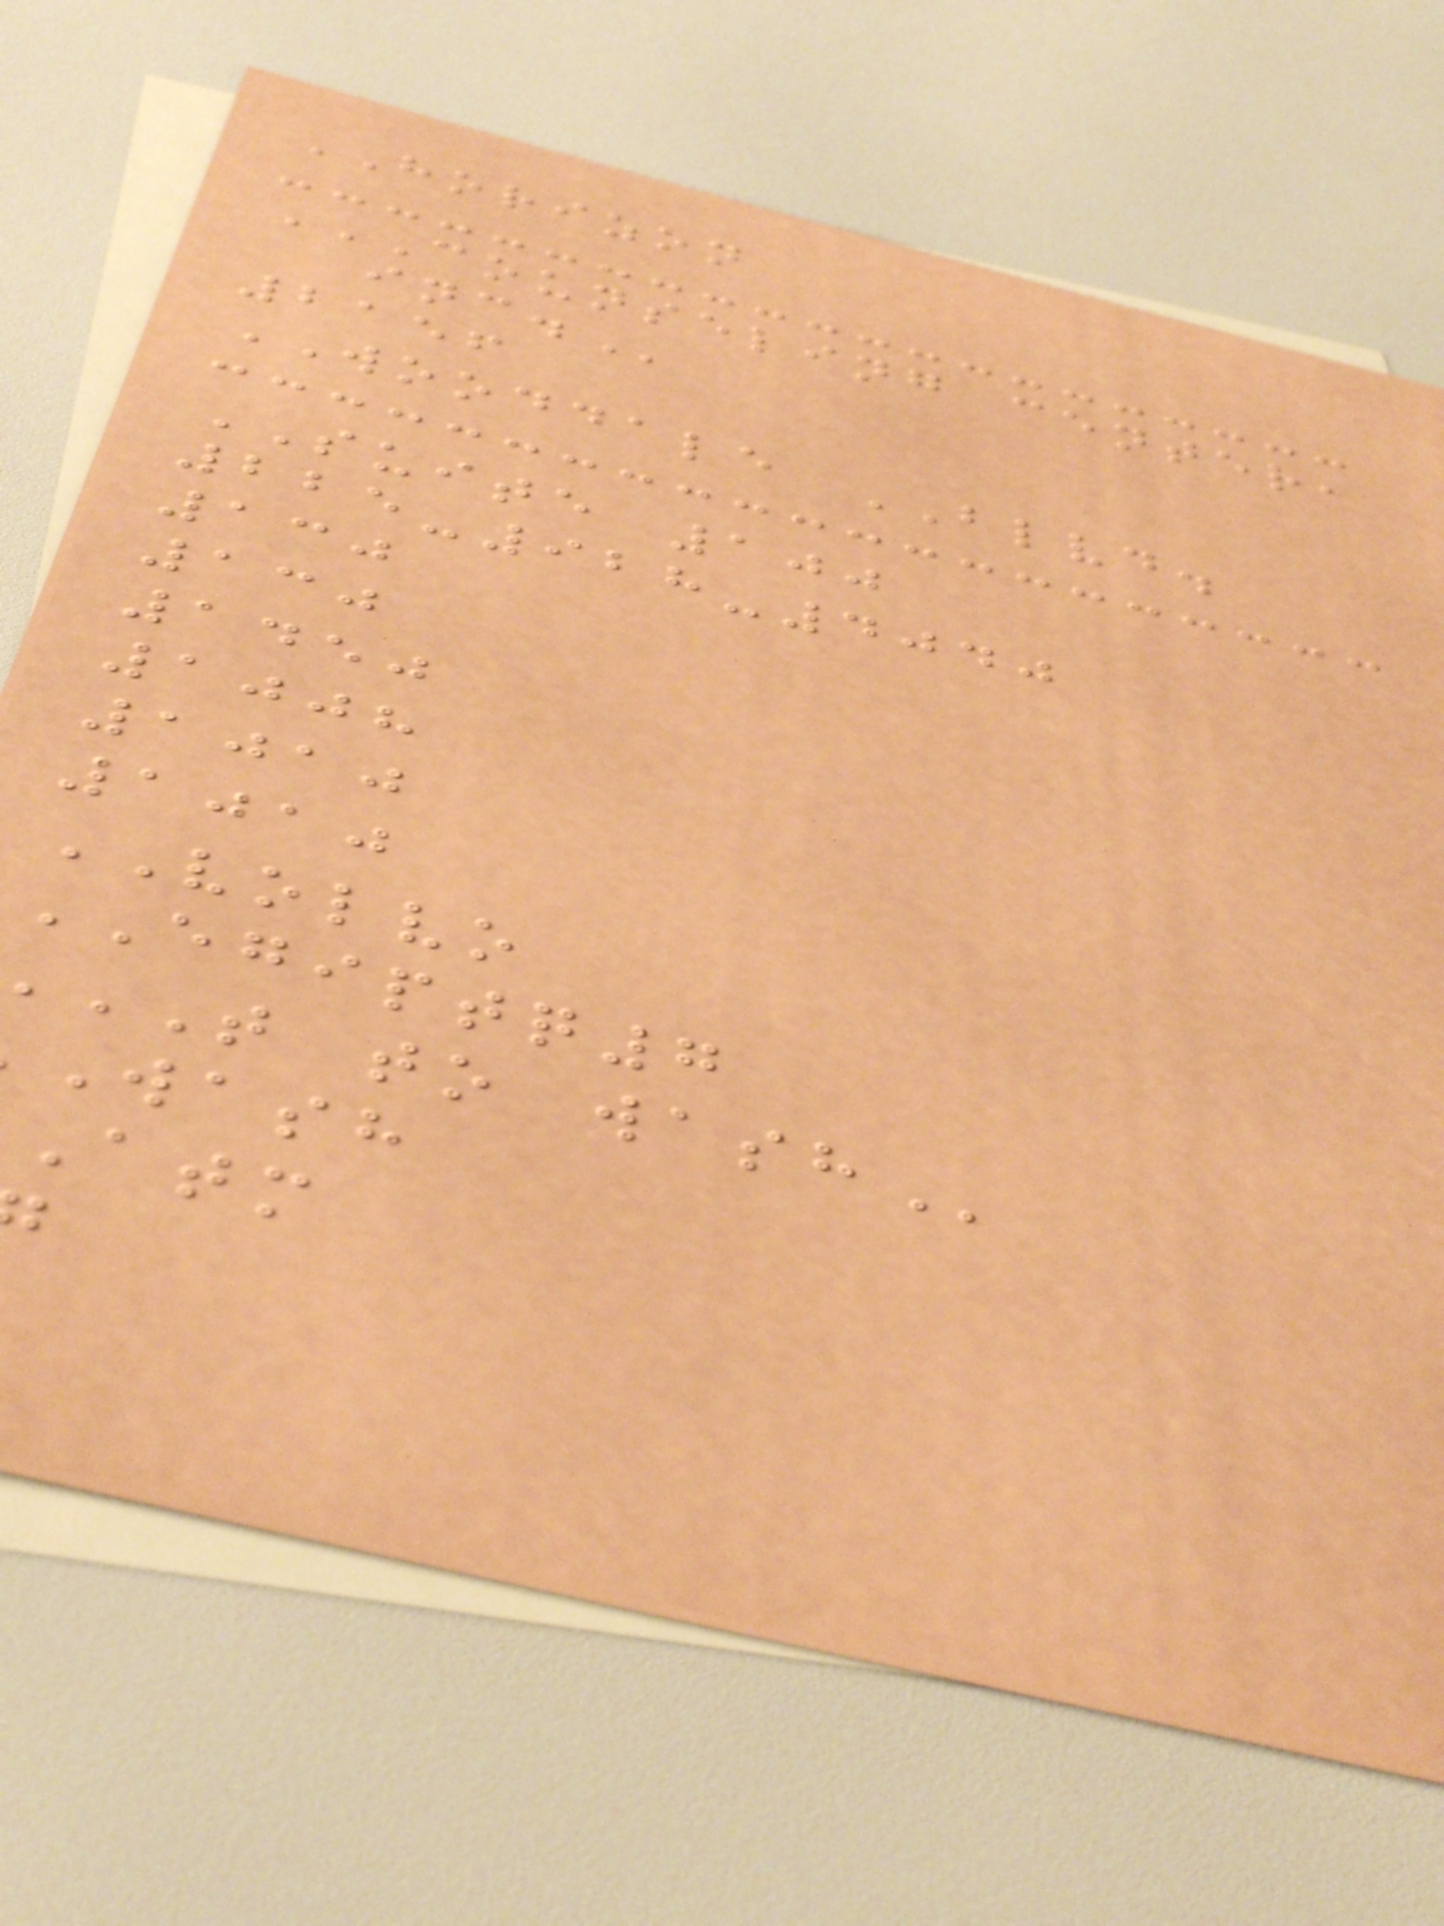HORIZON
COUNSELING CENTER,
2156
WOODDALE BLVD.
SUITE 100
225-928-4040
130
130
1450
1008
1010
1010
VOLVO
EGIPTQ7
T to
wash
